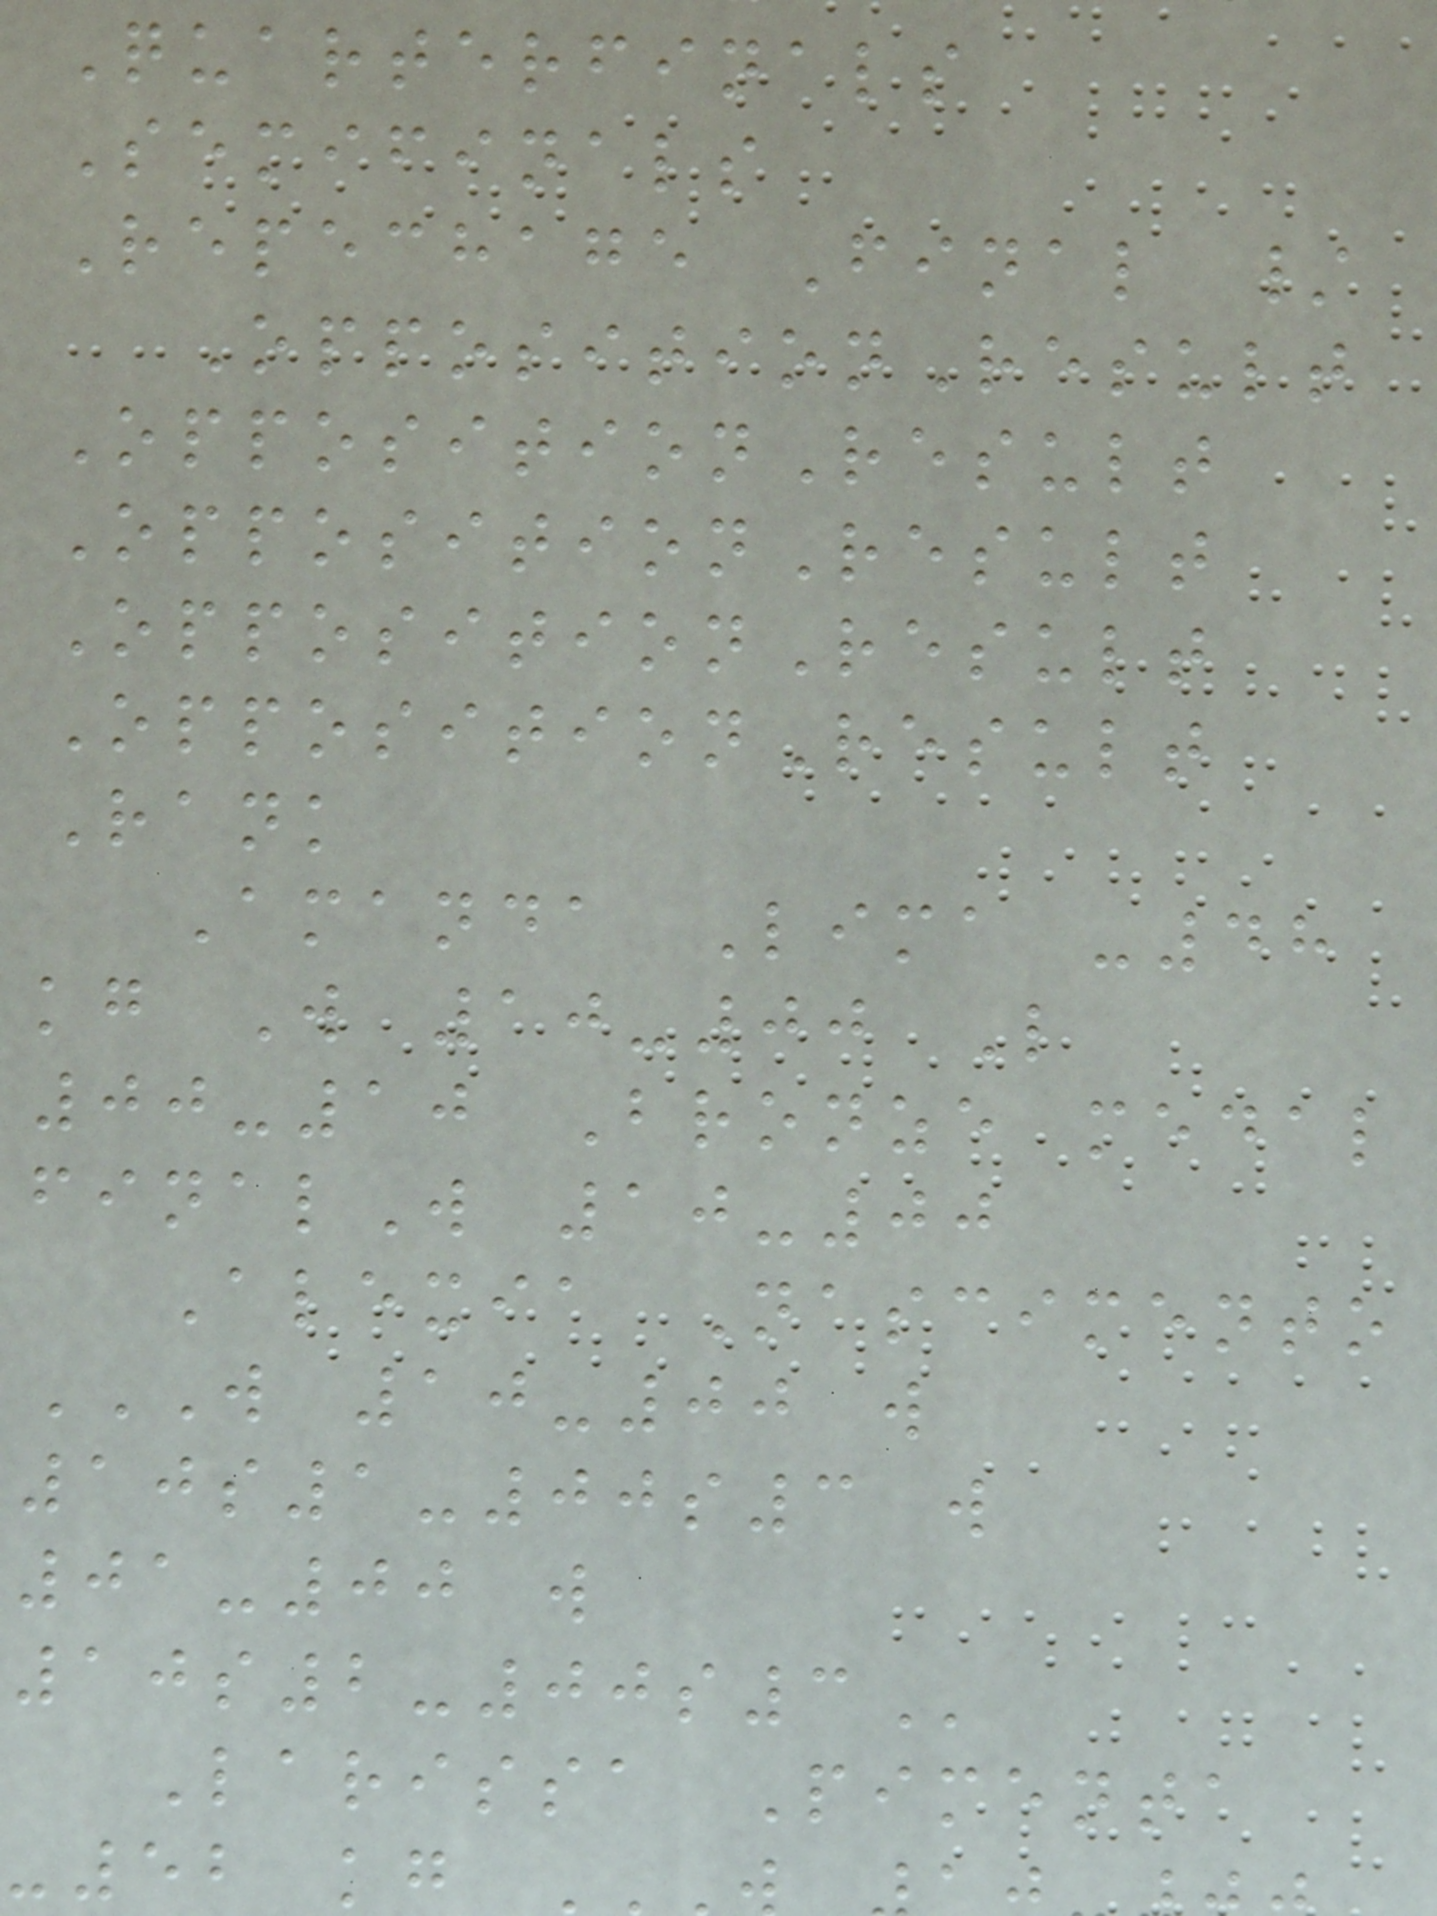Quarterfinals
Semifinals
Repechage Final /
OppositionResult
OppositionResult
OppositionResult
OppositionResult
OppositionResult
Rank
Amanda Lima -48
kg W 10-00 L
00-10 Bronze medal
finalW 10-00
Alexia Nascimento
W 10-00 W
10s1-00s3 w
01-00 w
Larissa Pimenta
-52 kg
